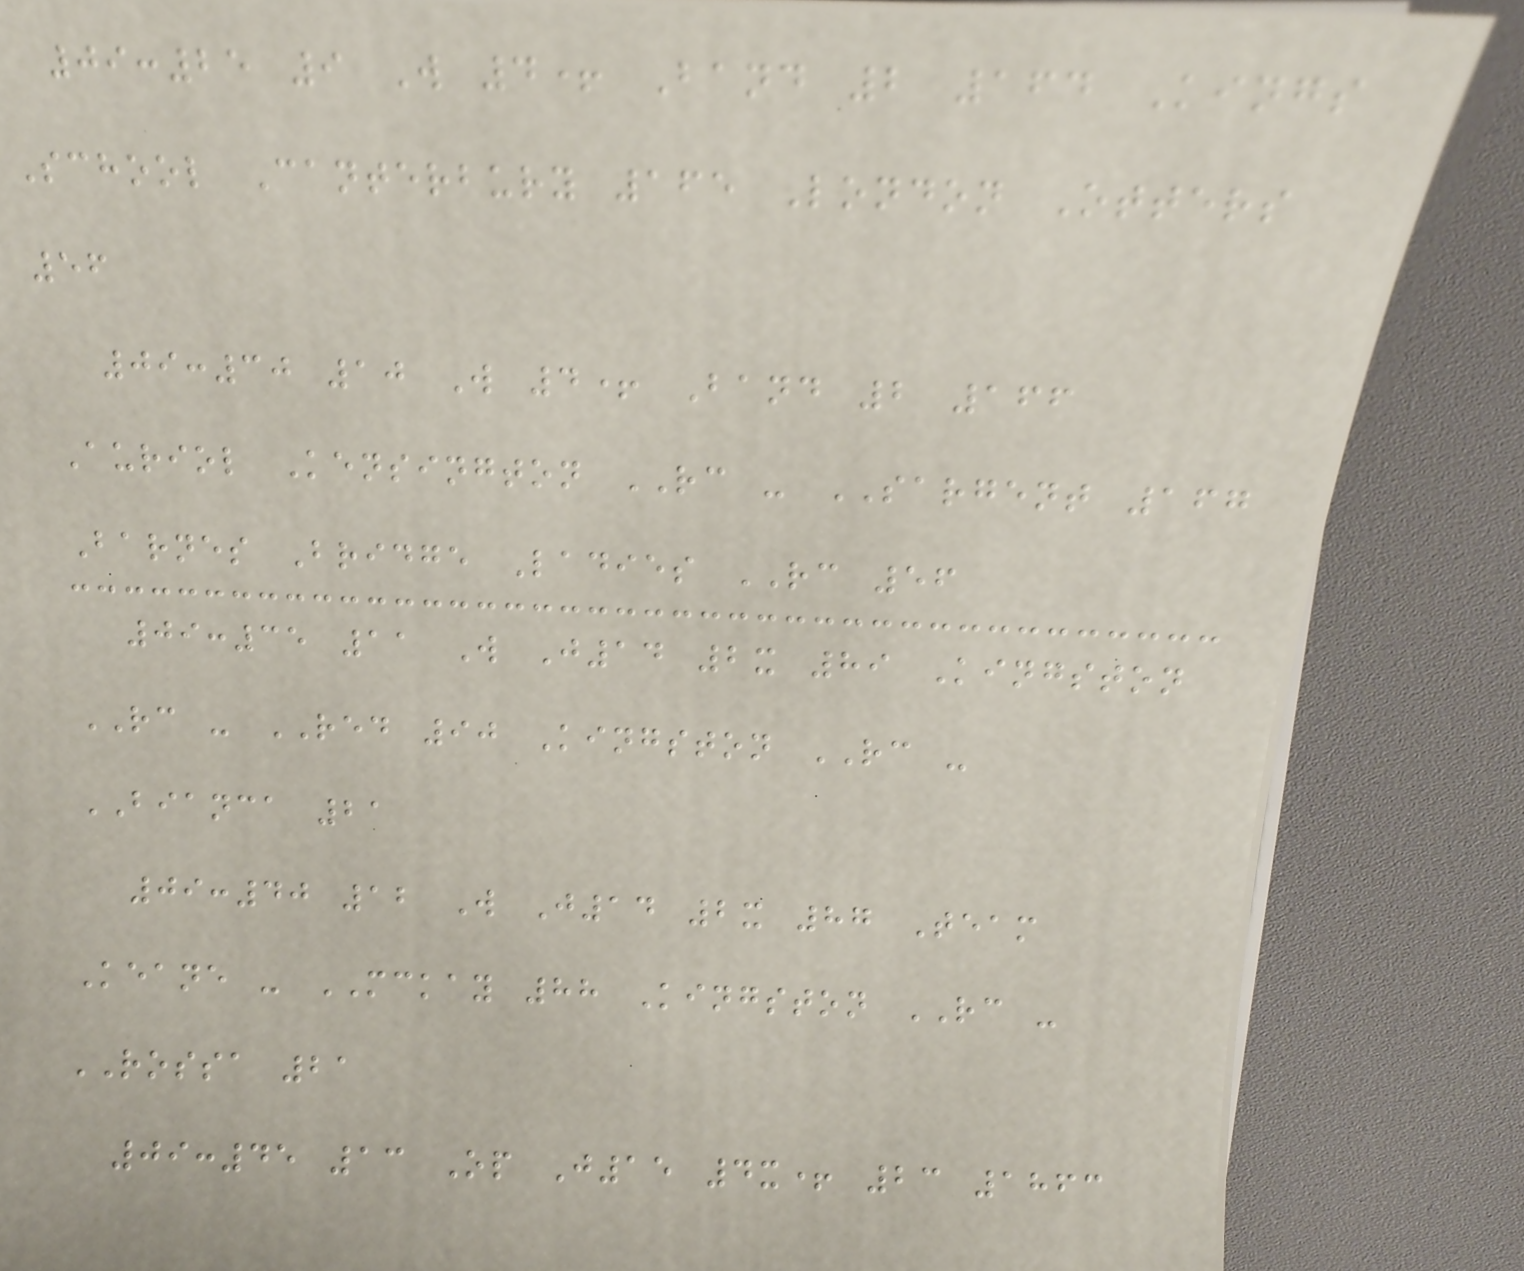09:25 9 W 4+ Band 2 164 Kings
School Canterbury 165 London Otters
56
09:30 10 W 4+ Band 2 166
Auriol Kensington RC - SARGENT 167
Barnes Bridge Ladies RC 56
09:35 11 W J14 2x 89 Kingston
RC - RED 90 Kingston RC -
BIANCA 21
09:40 12 W J14 2x 87 Team
Keane - MCKAY 88 Kingston RC -
ROSSA 21
09:45 13 Op J15 4x+ 23 1863
